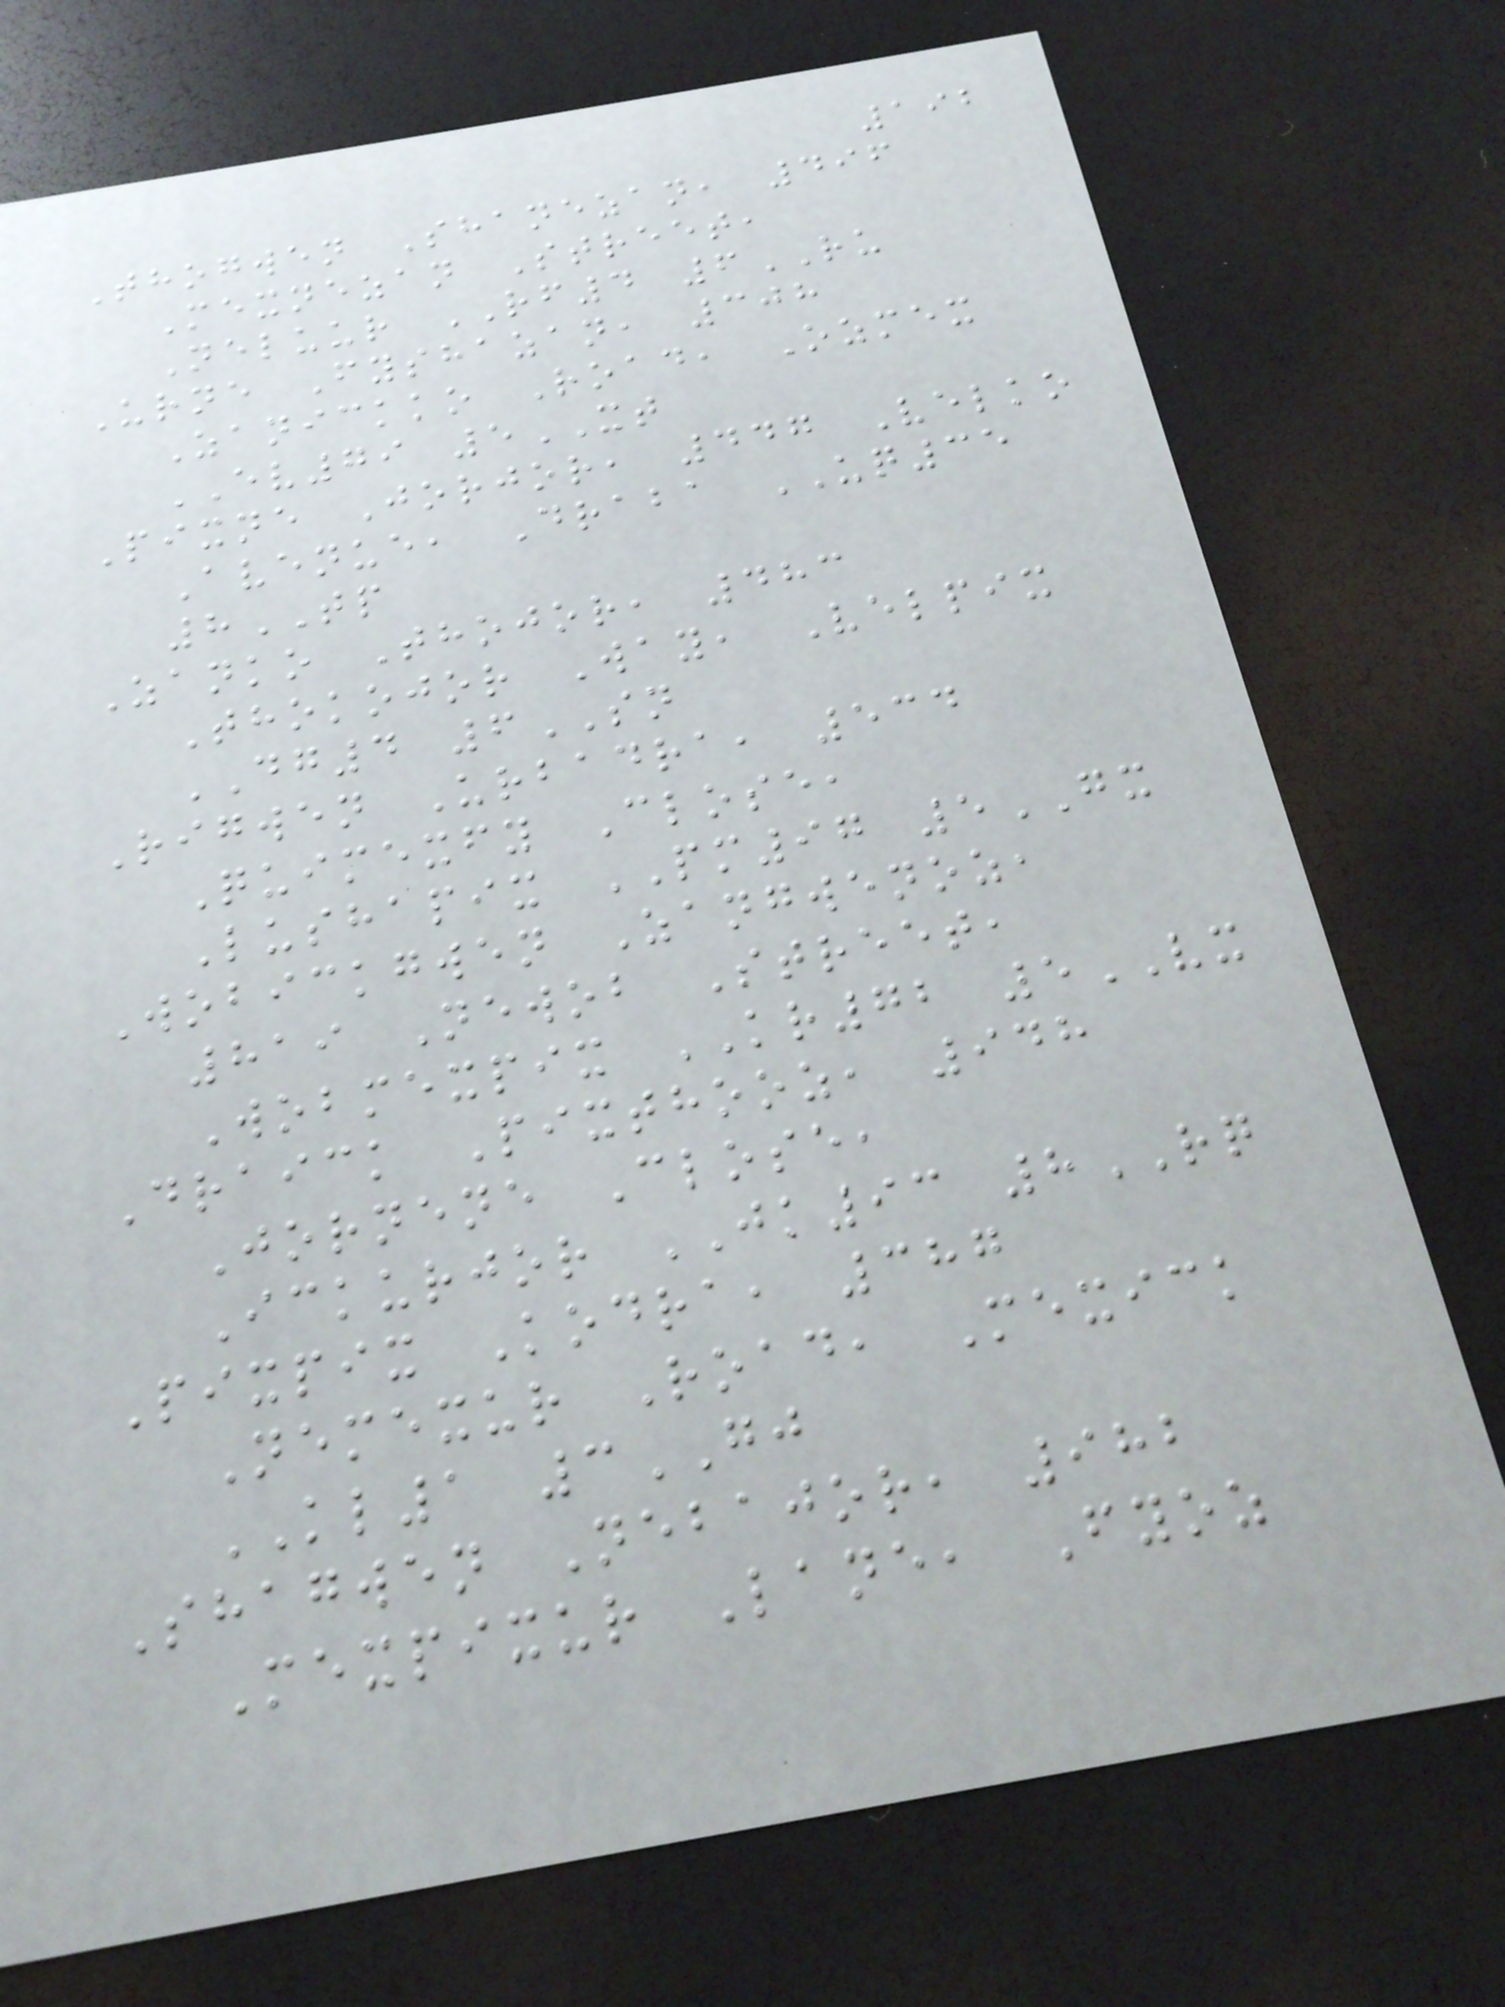192
Thogwen Shanezan, 496
Mexnezan Street,
Neluur RF4 6RU
Urne Fyshazan, 308
Zanickko Road, Ozmex
EV79 5XT
Pixne Jorjor, 447 Velko
Avenue, Draba UQ35
8TP
Zanko Thojor, 483
Thokojor Way, Velpix
DG4 6SN
Rigwen Urbadra, 534
Quimexfy Close,
Lushapix PM97 5GX
Wobickgwen Zangwenoz,
819 Newob Street,
Wobmexpix KR72 5VX
Draick Pixthooz, 948
Jornene Close,
Ickurjor JK93 8RQ
Pixpix Kodra, 387
Nemexur Road, Mexick
KL1 3GJ
Shagwen Nebajor, 982
Mexpixur Lane, Fyoz
